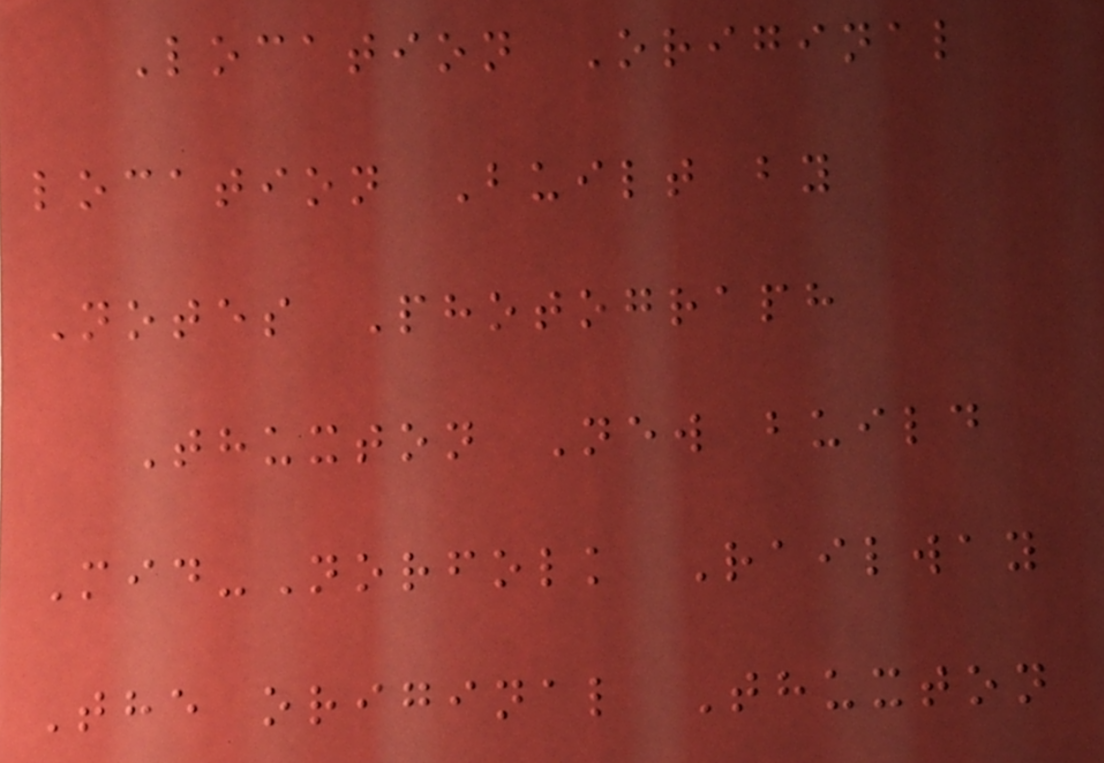Location Original
location Built by
Notes Photograph
Thuxton New build
Mid-Norfolk Railway
The original Thuxton
